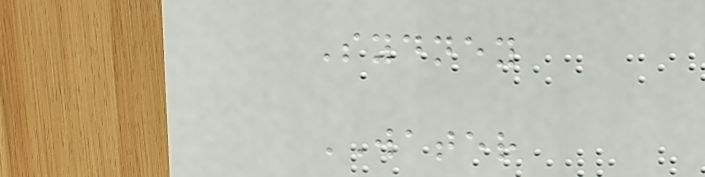Sydney
WATER
